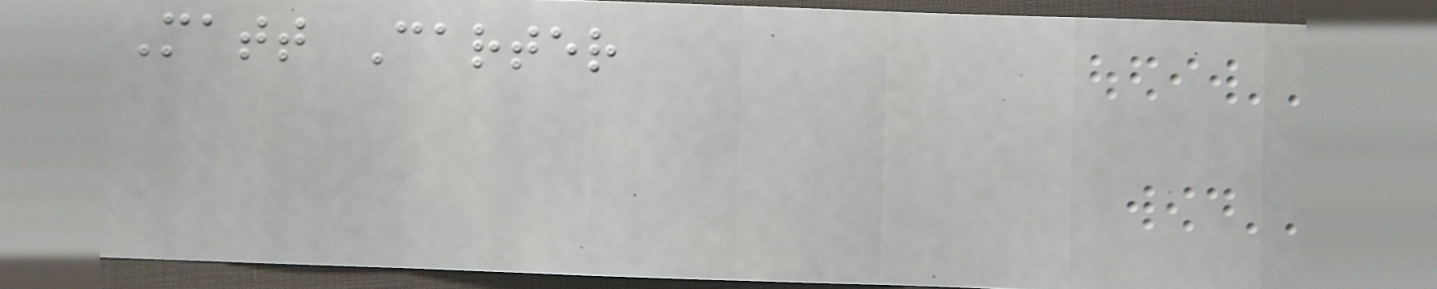Matt Carter
